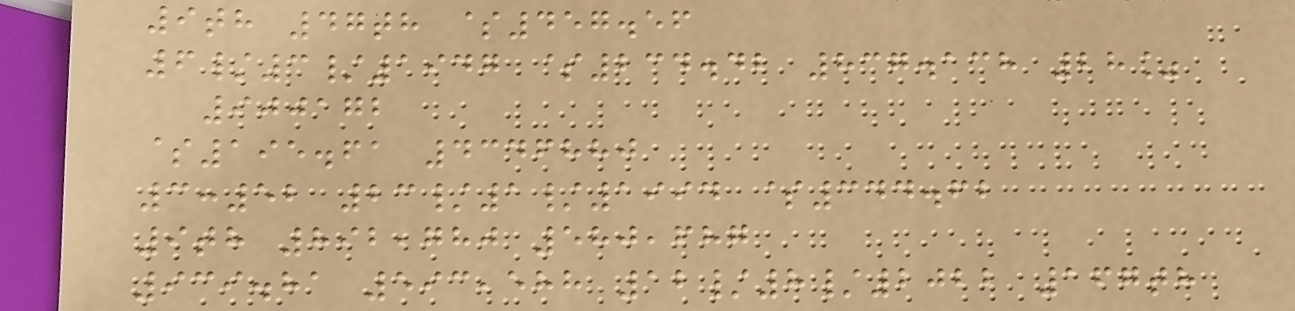9th 47th $457.56
6/3/1947 $234.42 837.138 28%
900172
$195.61 4346880
3:52 23/1/1994 $344.62
9th 892,780 580,687
939.81 593,588 12/8/2022 167th
